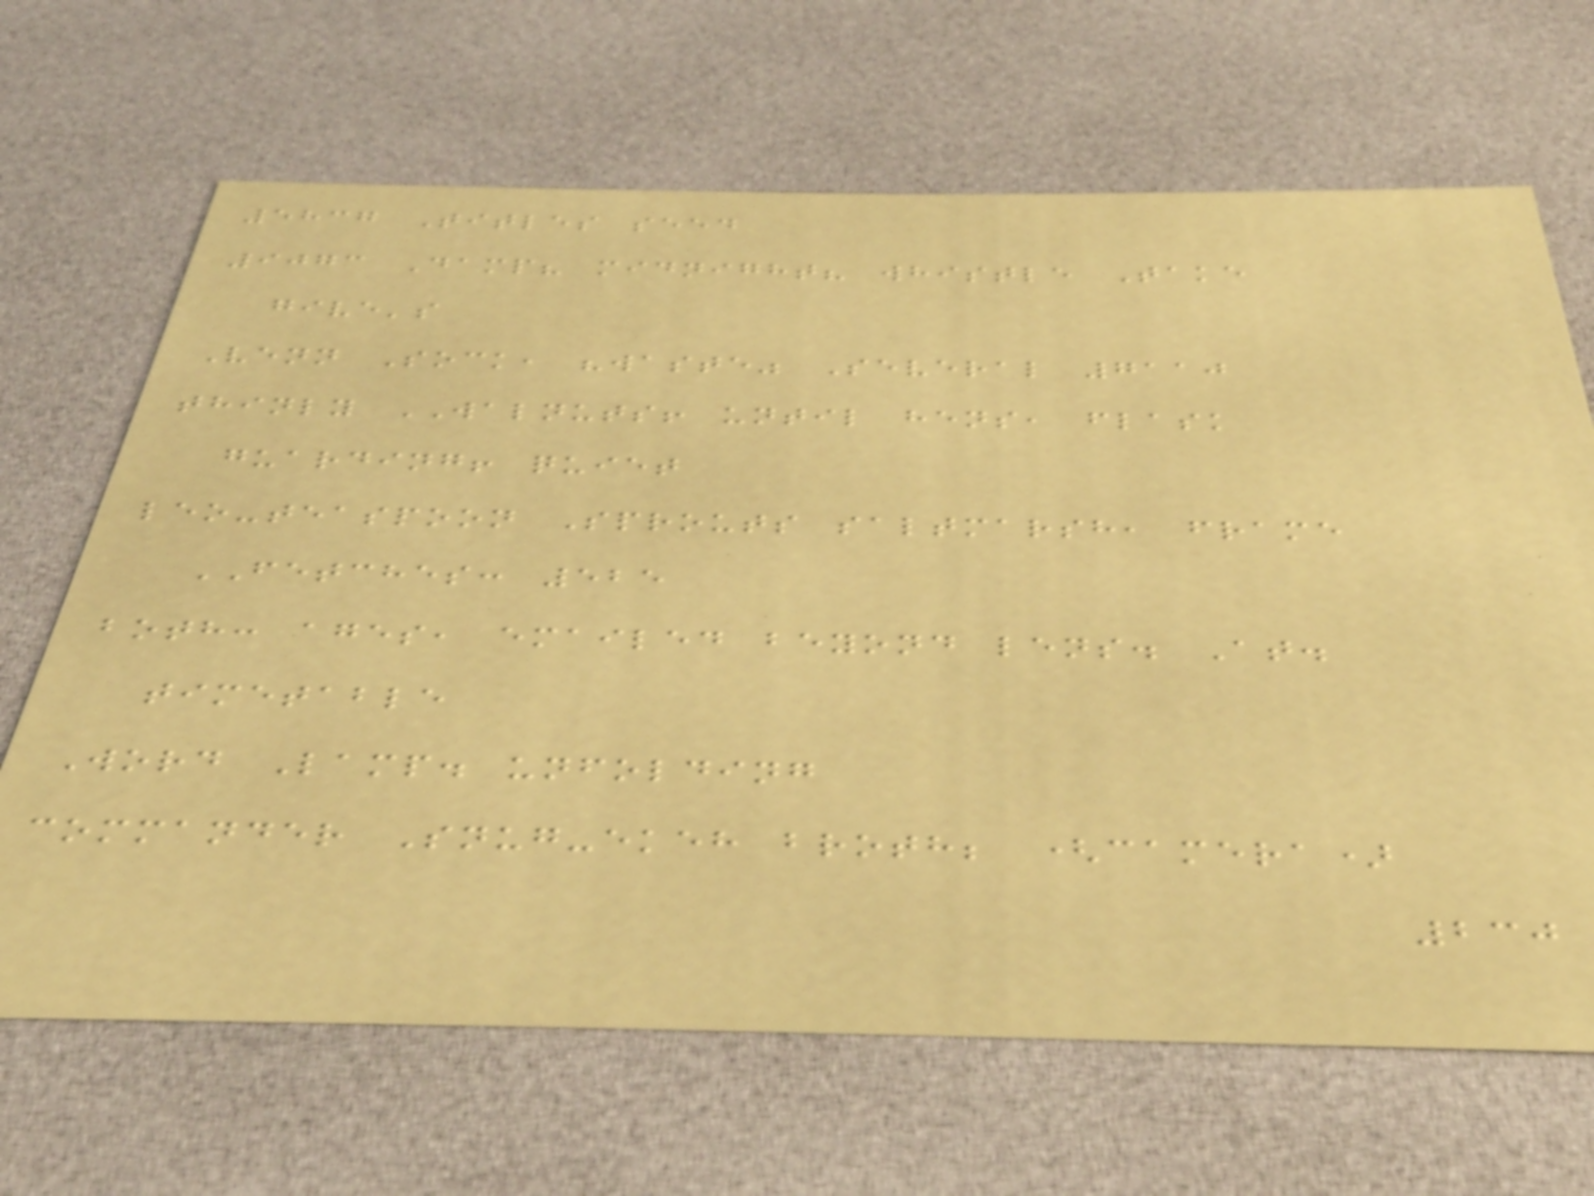5837 Titles seed
9073 Damp? midnight? whistle Take
give's
Venn Sock, "waste" Several 7110
thinly WALNUTS! until hens, flask
guarding! quiet
leo-teaspoon Sprouts saltmarsh, frame
FETCHES: 525
both: ages, emailed beyond lens. At.
timetable
Word Lamp. unfolding
commander Snug-ekeh broth; (camera)
230
